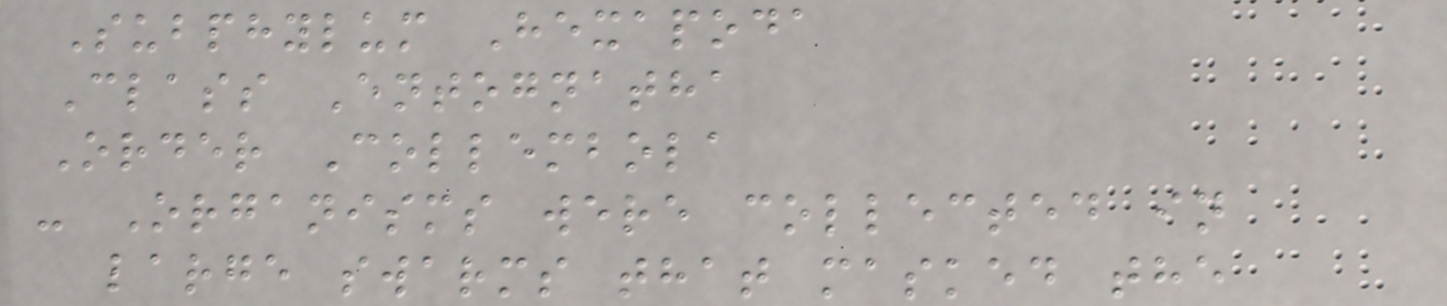Subphylum Hexapoda
Class Entognatha
Order Collembola
- Organisms were collected in
large swarms that masked the
